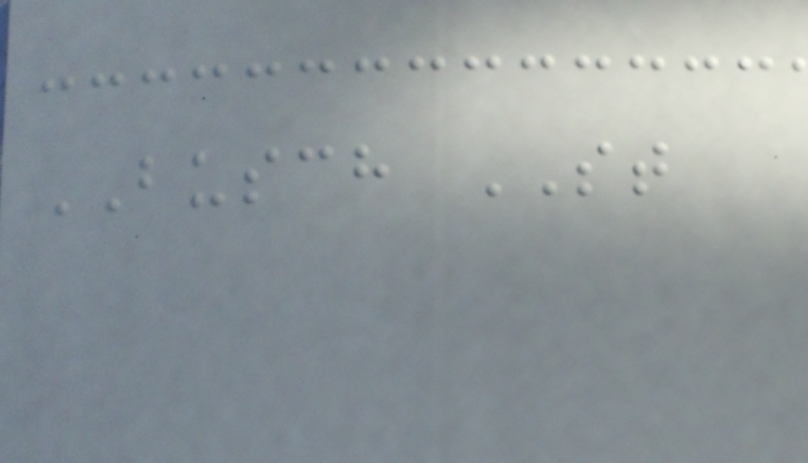BUSCH ST
